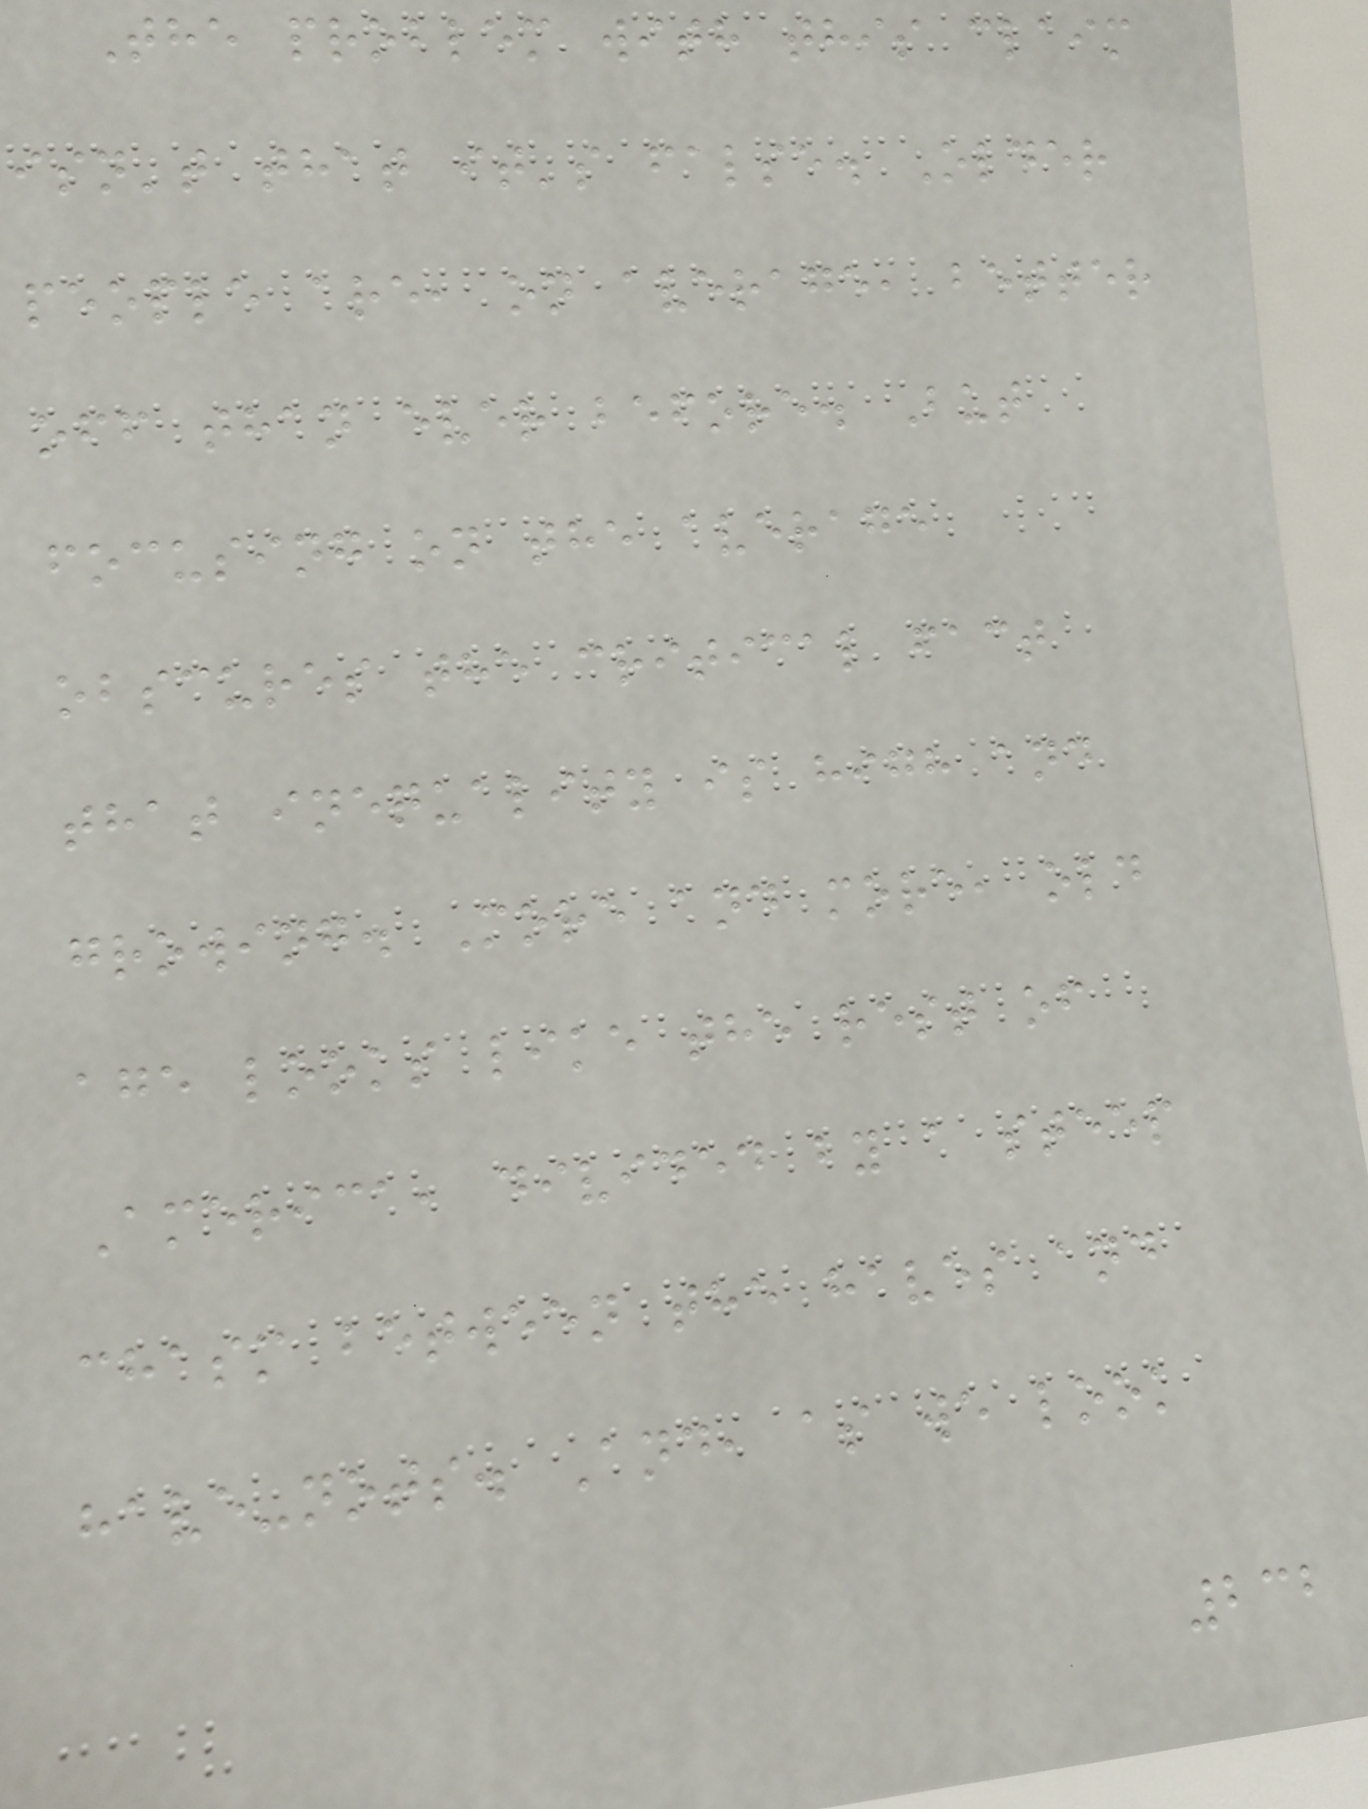The problem with this claim
isn't that it's false. Older
people are, on average, better
off than ever before. But
focusing on the average
obscures the critical fact
that inequality is high and
growing. More and more, old
age looks like the rest of
America, divided by a steep
chasm between the haves and
have-nots. And, as we look
232
